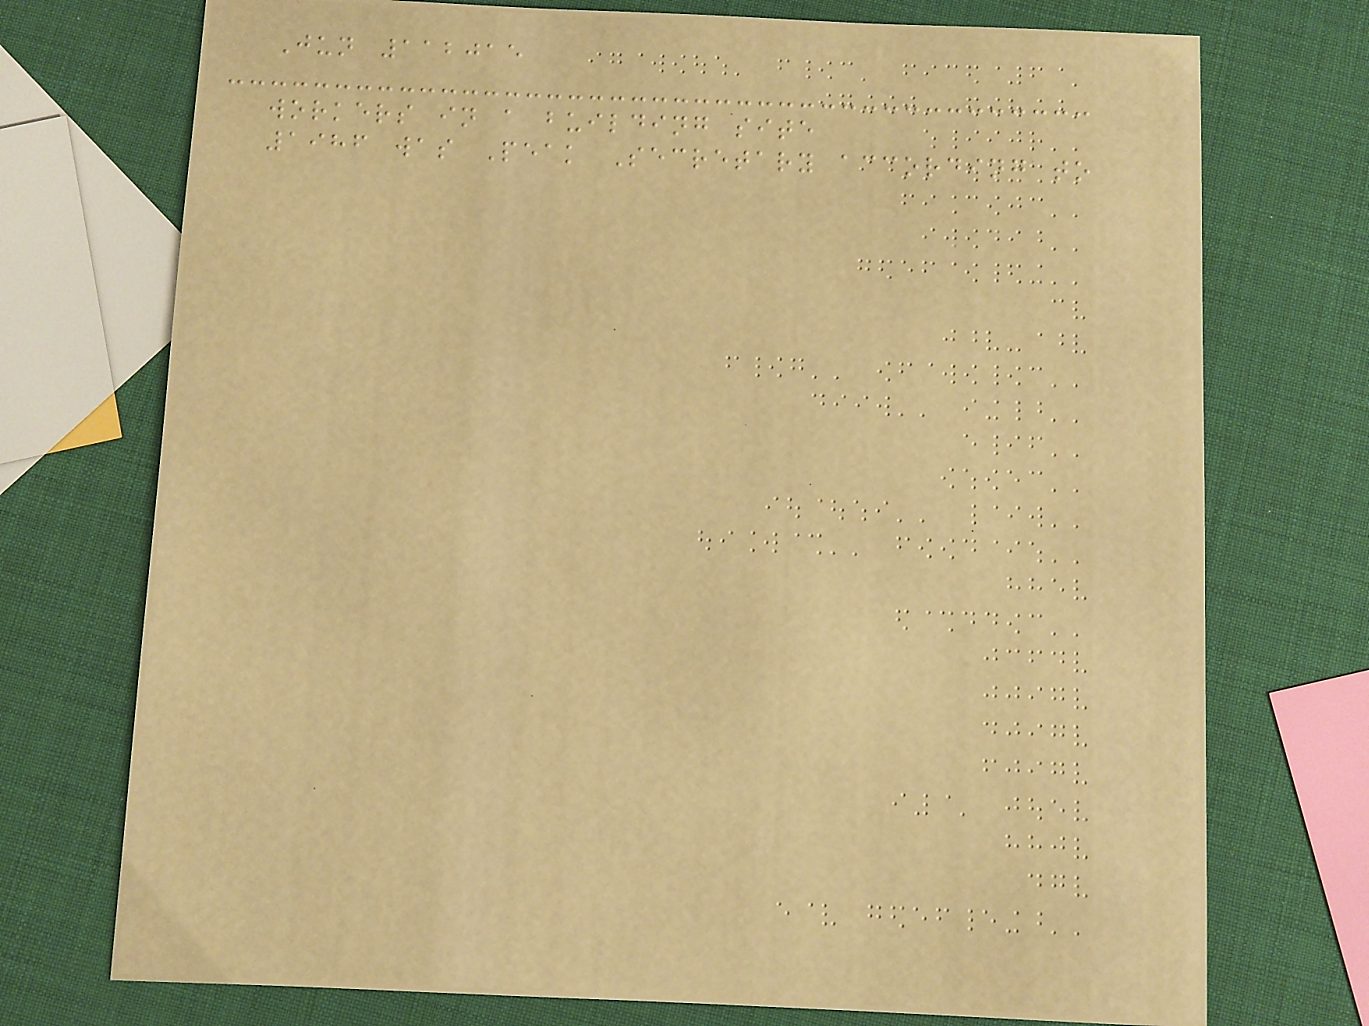Jun 112015
workers in a building site
1986 was Peak Secretary according to
